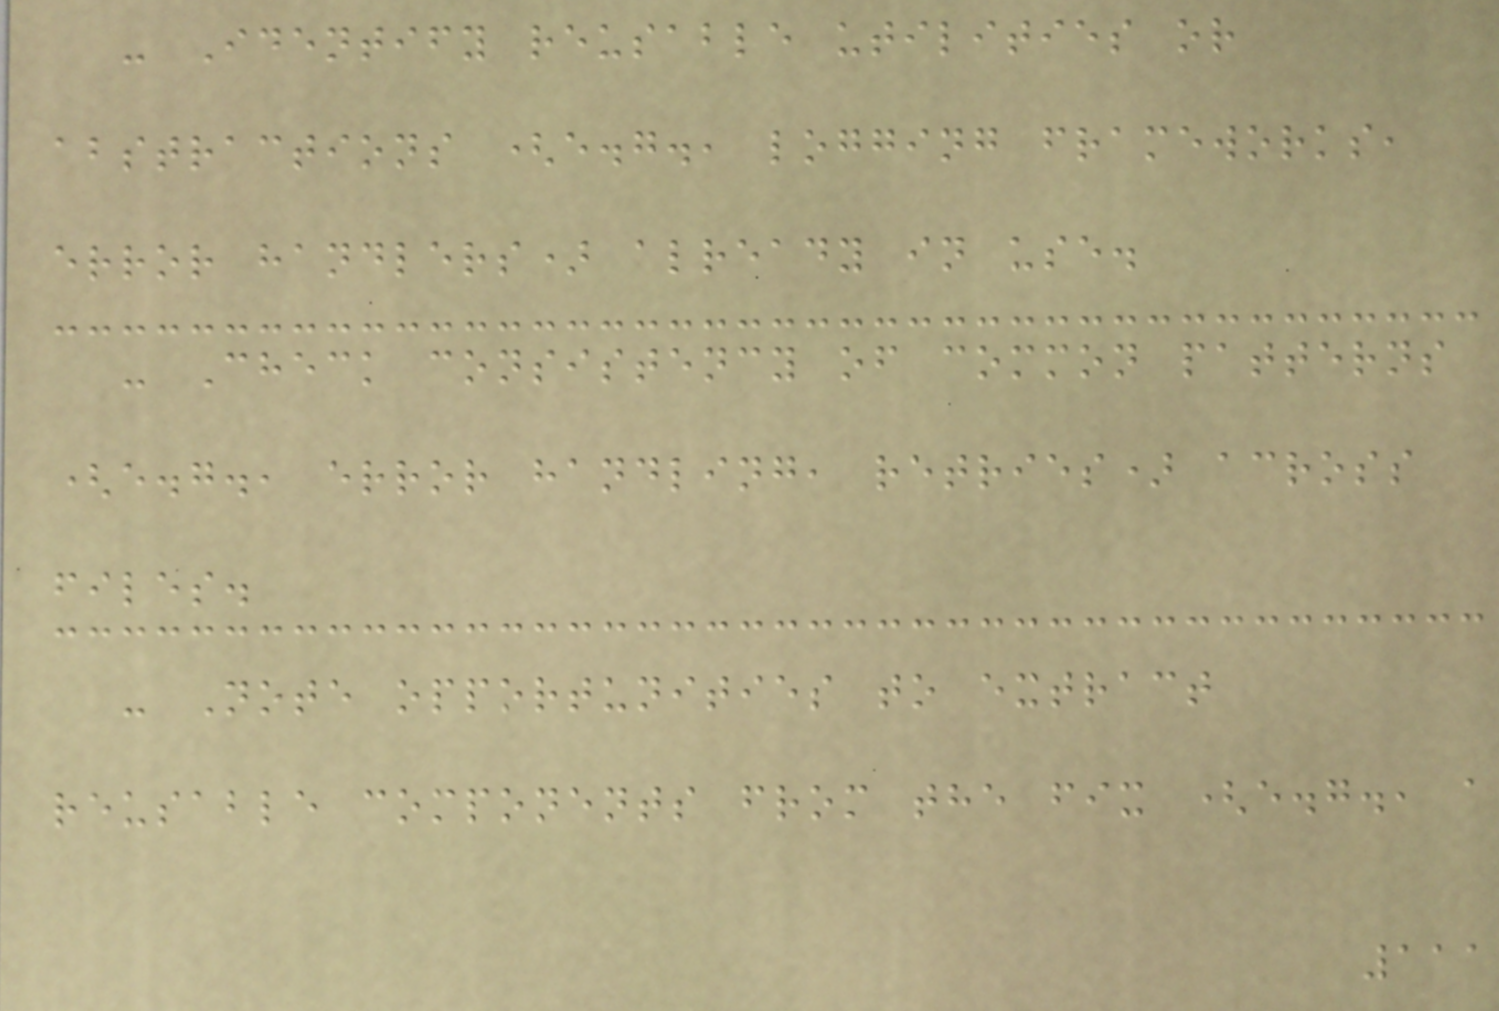- Identify reusable utilities or
abstractions (e.g., logging frameworks,
error handlers) already in use.
- Check consistency of common patterns
(e.g., error handling, retries) across
files.
- Note opportunities to extract
reusable components from the fix (e.g., a
111
